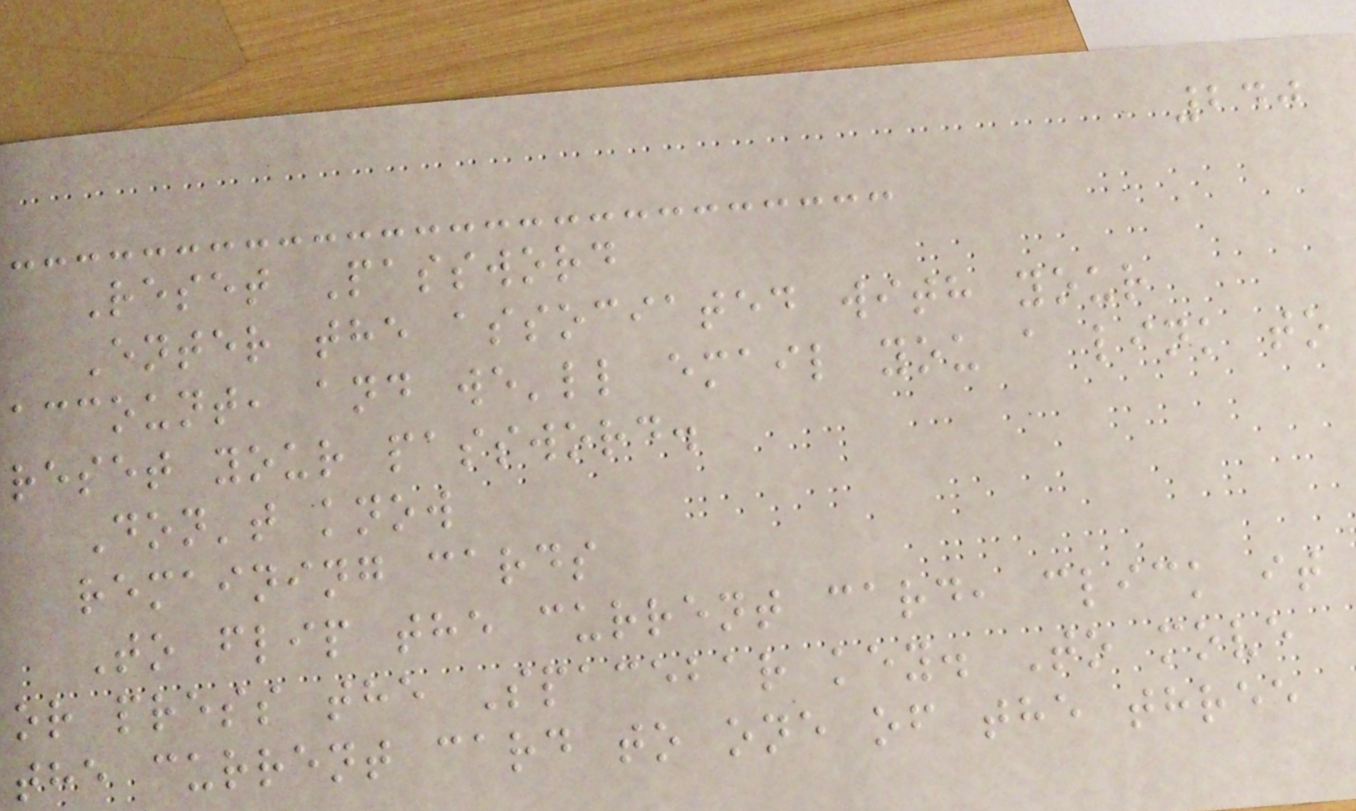240
Reset Password
Enter the associated with your
account, and we'll email you a link to
reset your password.
Don't know
remaining cards
To flip the current card, click it
or press the Spacebar key. To move
the current card to one of the three
